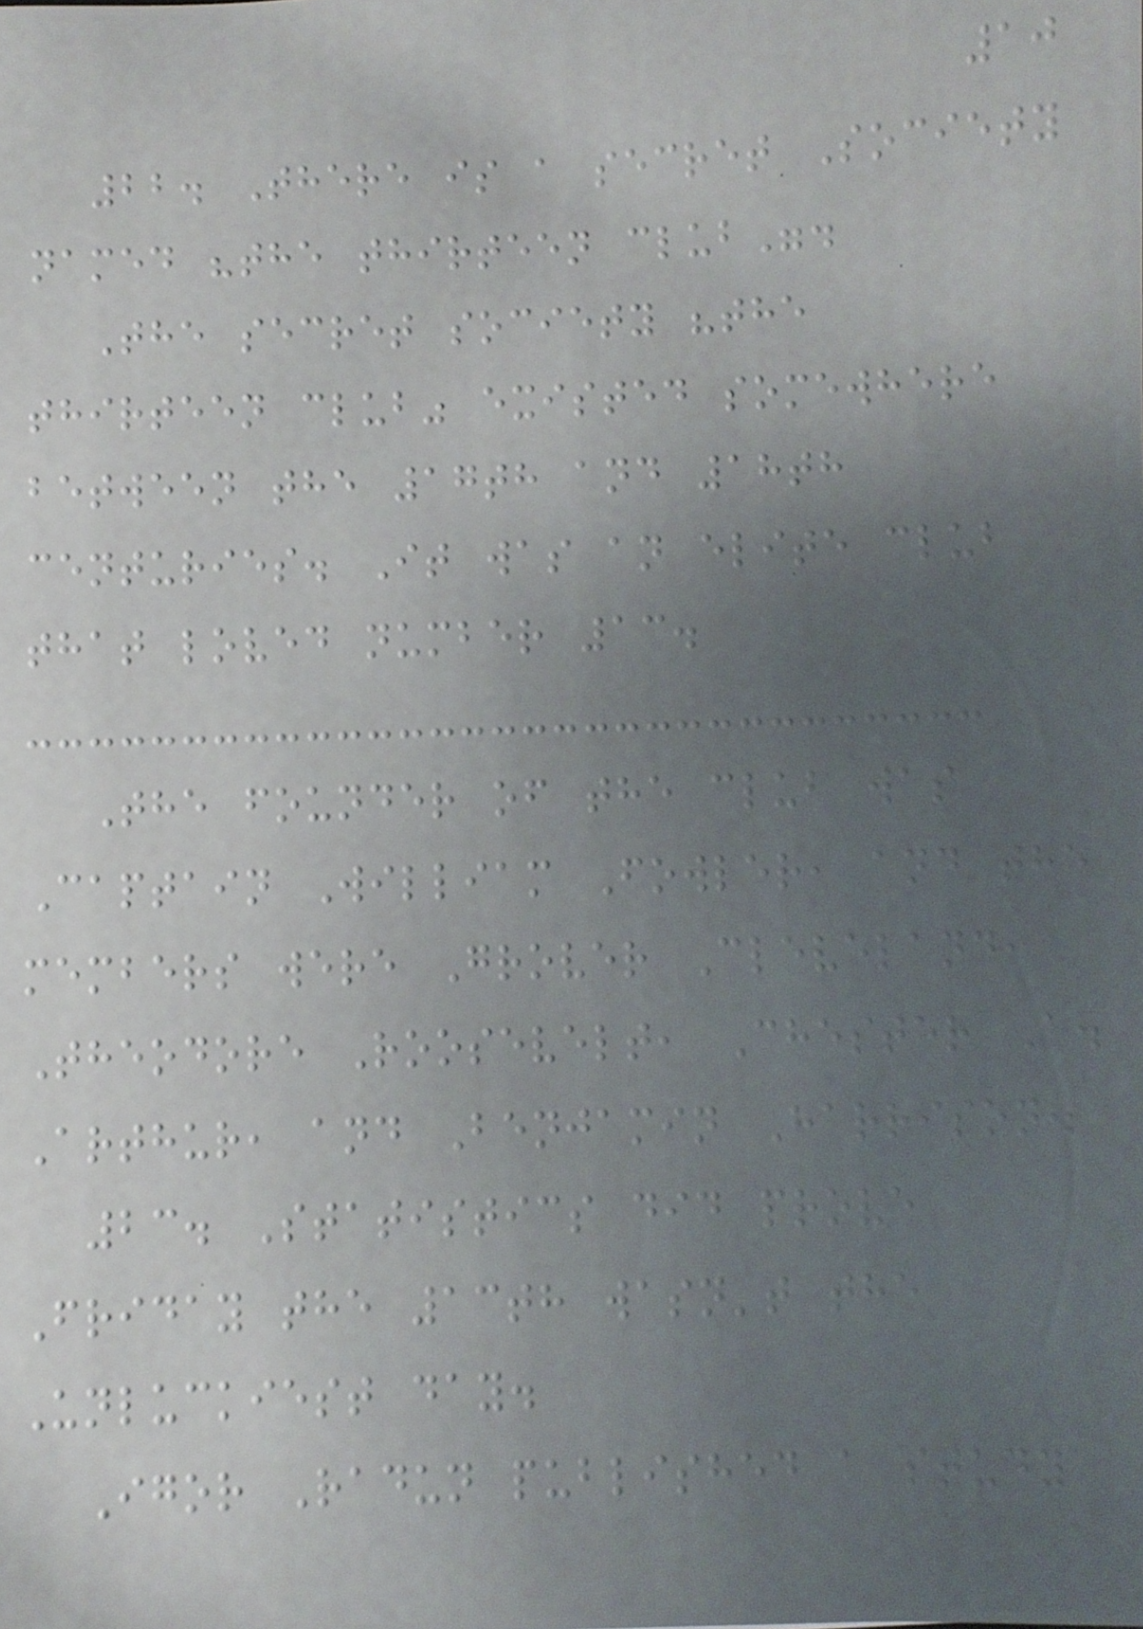10
22. There is a secret Society
named "the thirteen club".
The secret society "the
thirteen club" existed somewhere
between the 17th and 18th
centuries. It was an elite club
that loved number 13.
The founder of the club was
Captain William Fowler, and the
members were Grover Cleveland,
Theodore Roosevelt, Chester A.
Arthur, and Benjamin Harrison.
23. Statistics did prove
Friday the 13th wasn't the
Unluckiest day.
Igor Radun published a study
